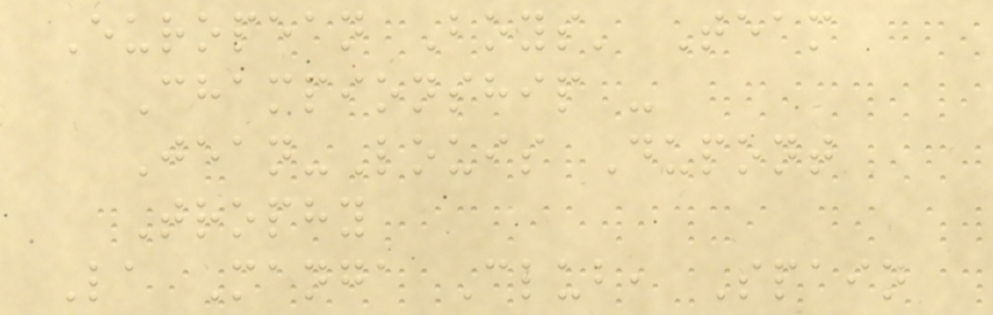European Boys' Team
Championship -
Jean-Louis Dupont
Trophy
La Manga Club, Spain
